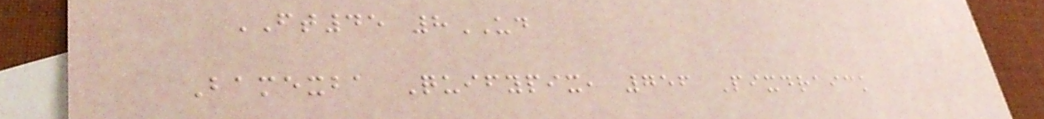FT45 8UD
Bamexba Quifypix, 756 Pixdraick
